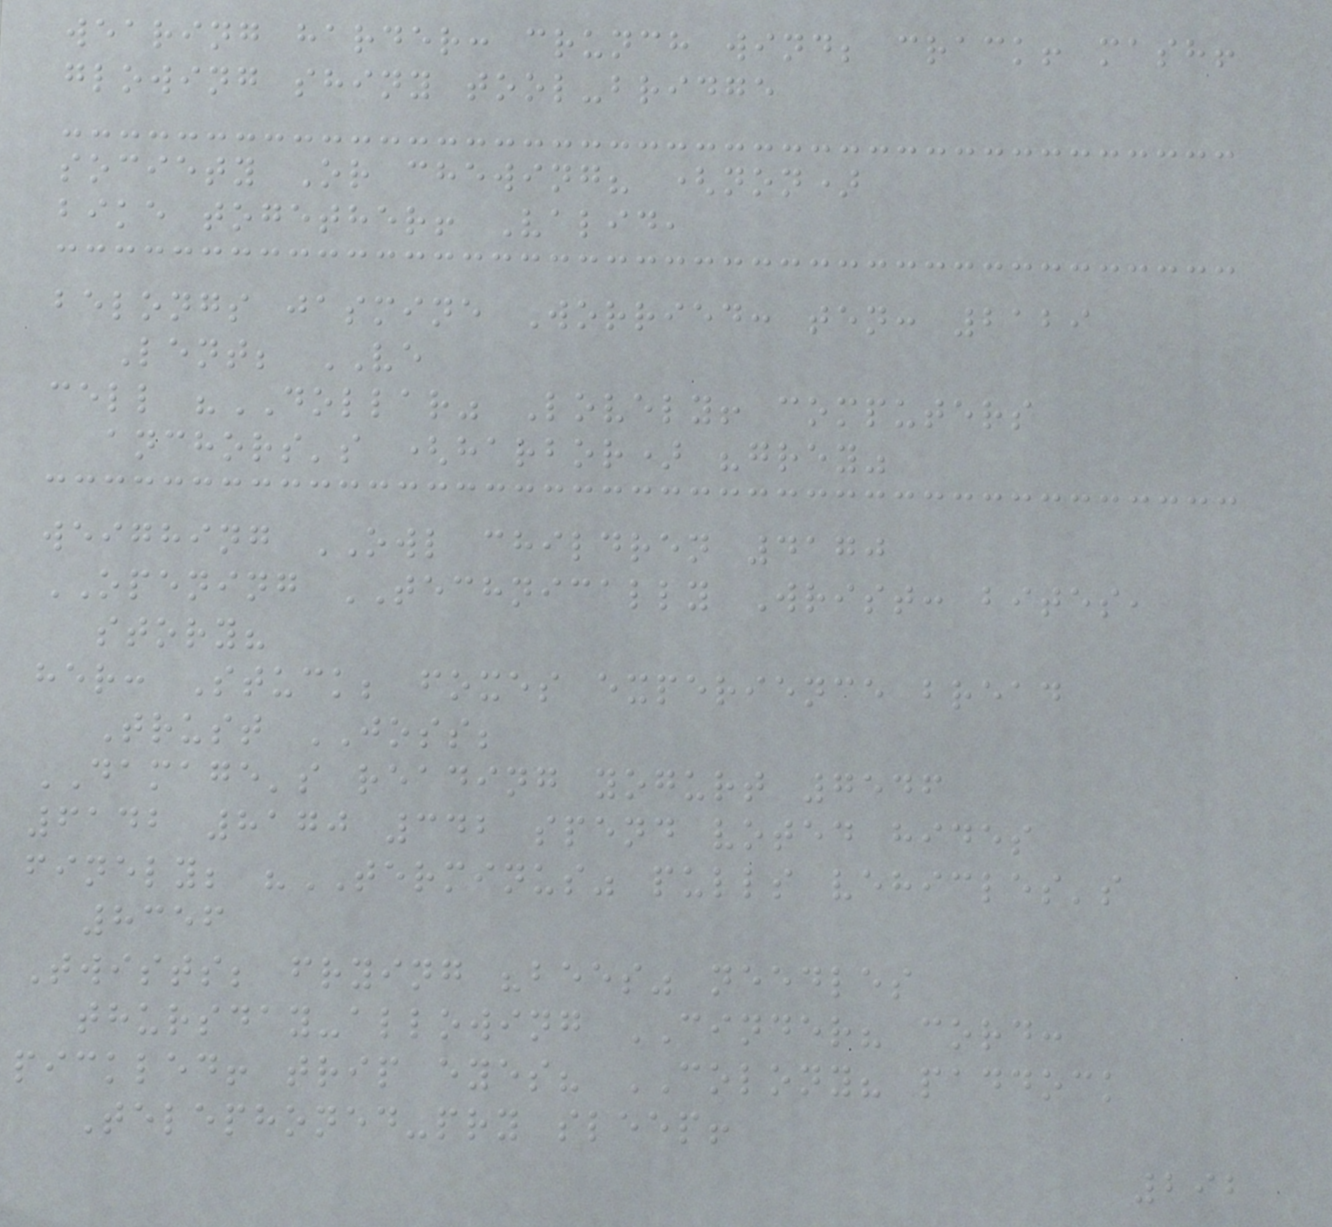wearing harder: crunch wind; crack! mash!
glowing shiny tool-bridge
society Or chewing? (non)
bike together! Valid,
belongs jasmine Worried: ten: 2129
Lent; VE
cell "DOLLAR" Lovely! computers
anchors's (harbor) "grey"
weighing OWL children 4170
OPENING TECHNICALLY Wrist: bites,
story?
her: Stuck; foxes experience bread
Trust JOSS;
DAMAGE's reading yogurt 7546
6142 8170 342 spend voted hides
finely; "TERMINUS" pulls vehicles's
8356
Twists; frying "bees" needles
thursday-allowing CINDER? cord:
pickled! trip eyes? COLONY? paddock
Telephoned-pry sleep!
292
